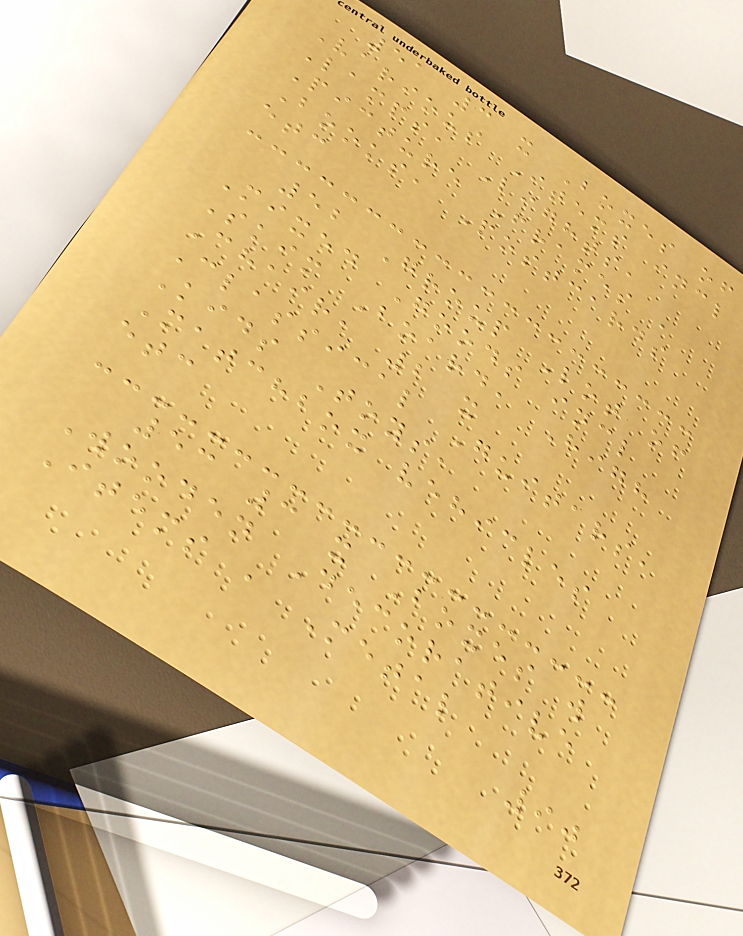51 3 x Boxes of
Various Items incl
Lamps, Lights,
Picture Frames ,
Books, Postcards
etc
52 Group Lot of
Mixed Goods incl
Skim Board, High
Chair, 2 x
Classical Guitars,
Kids Toys,
Matchbox vehicles
etc
53 3 x Boxes w
Wooden Decorative
Items , Metal
90
